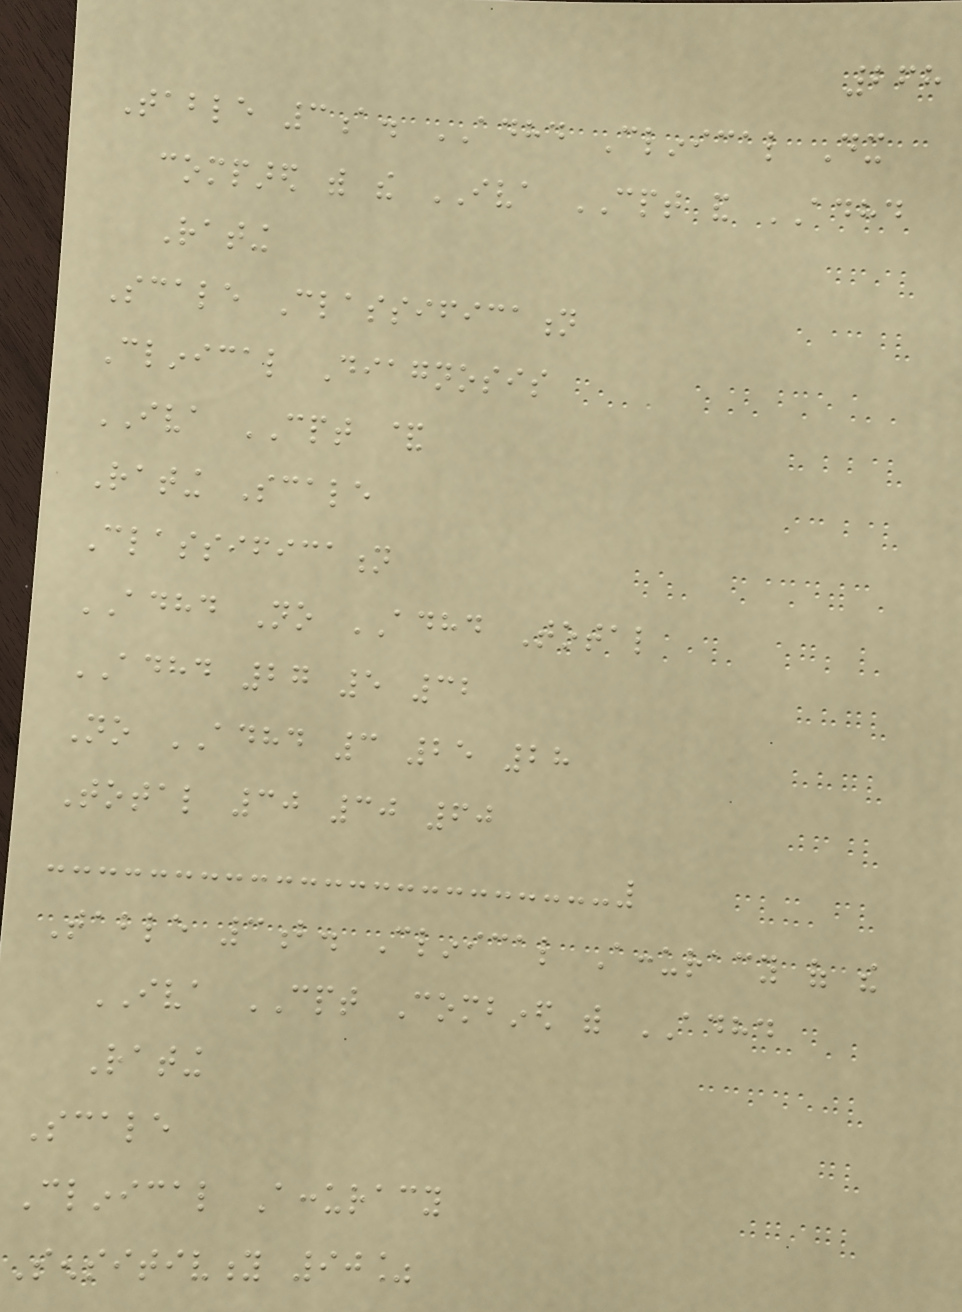268
Table 3a. ADHD Clinical Dx
compared with the IVA CPT and ADHD
Rating
Scale Classification
Clinical Diagnosis
IVA CPT &
Rating Scale
Classification
ADHD No ADHD Total
ADHD 27 5 32
No ADHD 3 25 28
Total 30 30 60
Table 3b. Clinical Accuracy of the
IVA CPT Combined with ADHD
Rating
Scale
Clinical Accuracy
Sensitivity 90%
